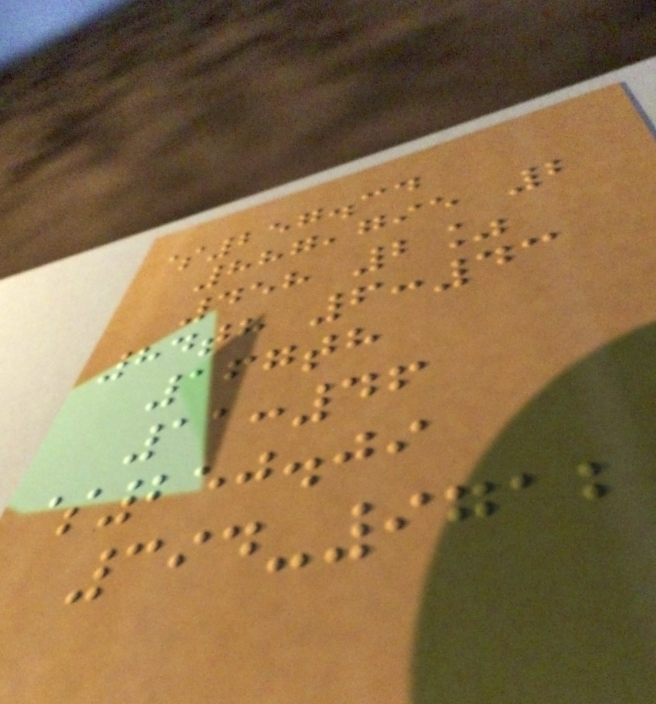$257.34
887,795 2
458 2%
84th 6:43
167th
11:46
$250.09
394-9712
